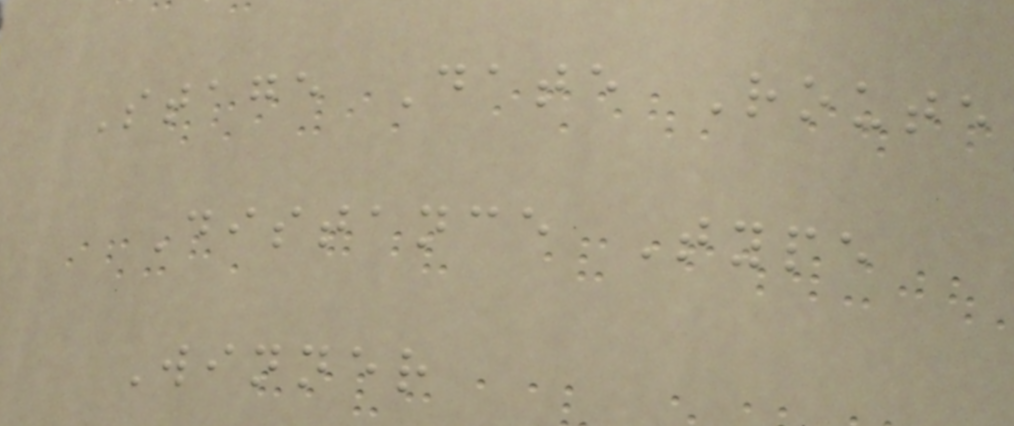Stage Date Route
Distance Type
Winner
